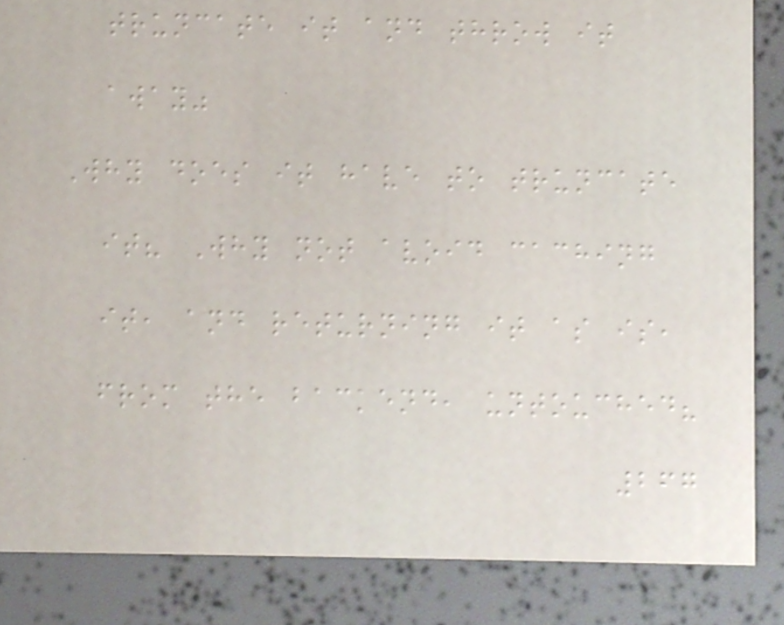truncate it and throw it
away"
Why does it have to truncate
it? Why not avoid caching
it, and returning it as is,
from the backend, untouched?
267
